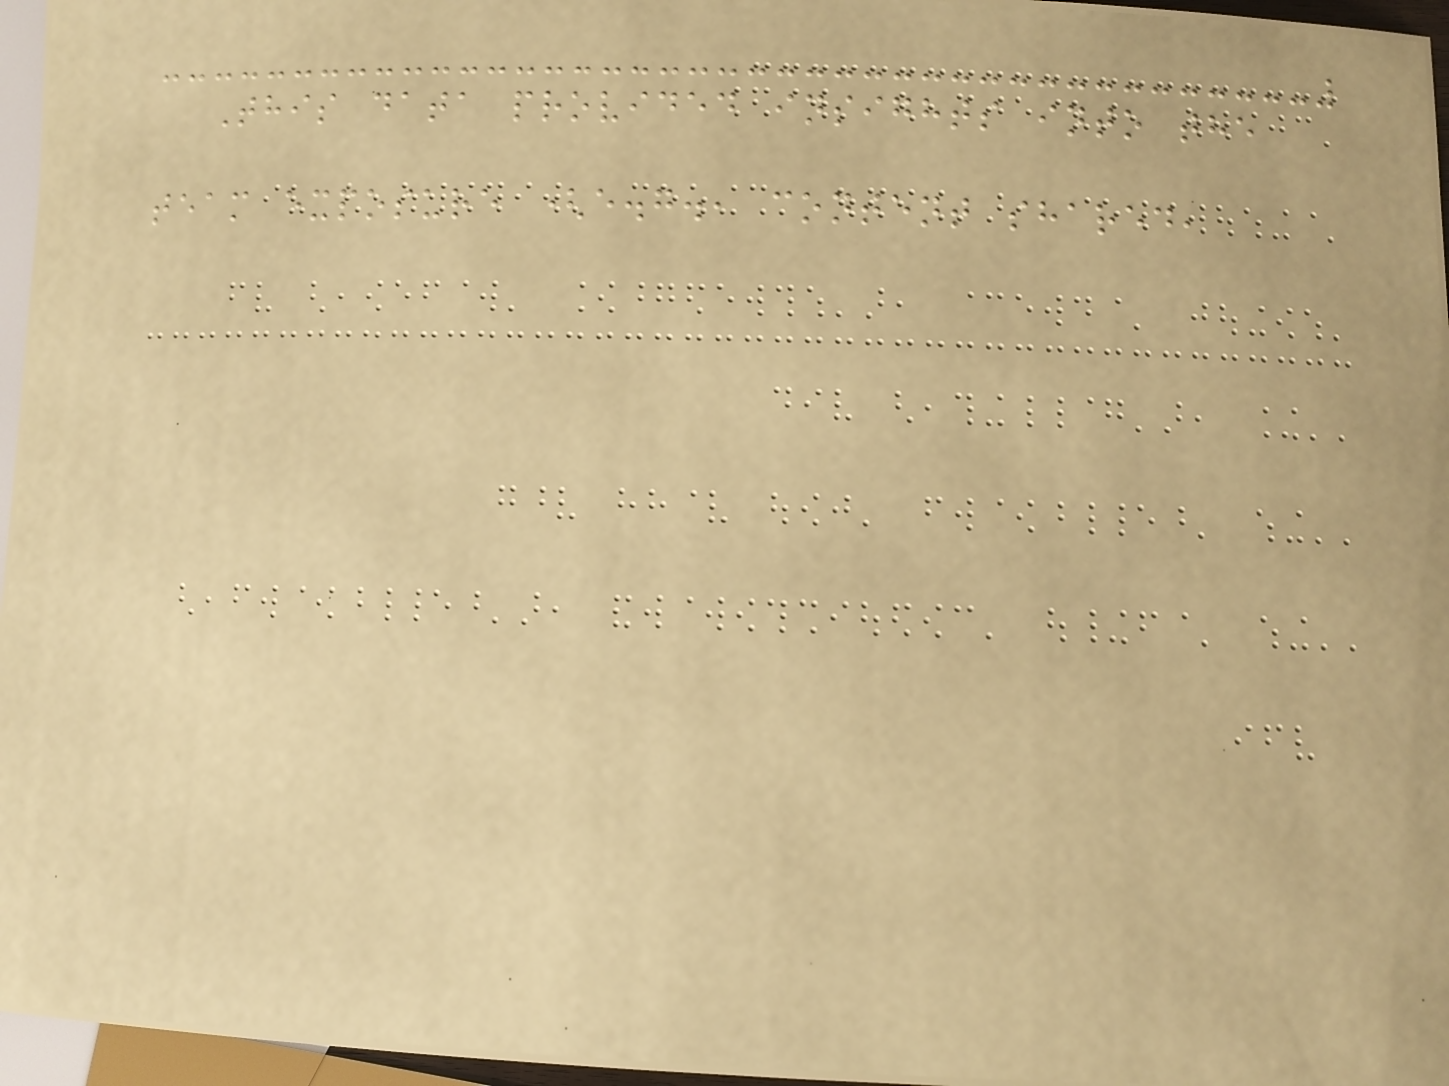This data provided insights into the
team exposure (e.g., content shared,
